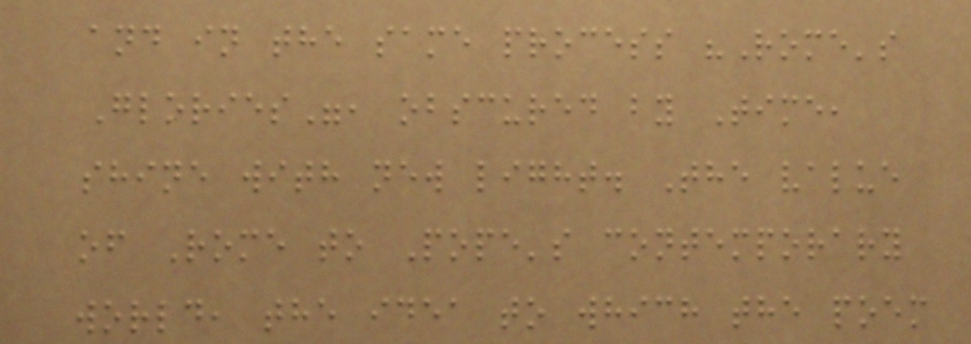and in the same process "Rome's
Glories", obscured by Time,
shine with new light. The value
of Rome to Pope's contemporary
world, the idea to which the poem
